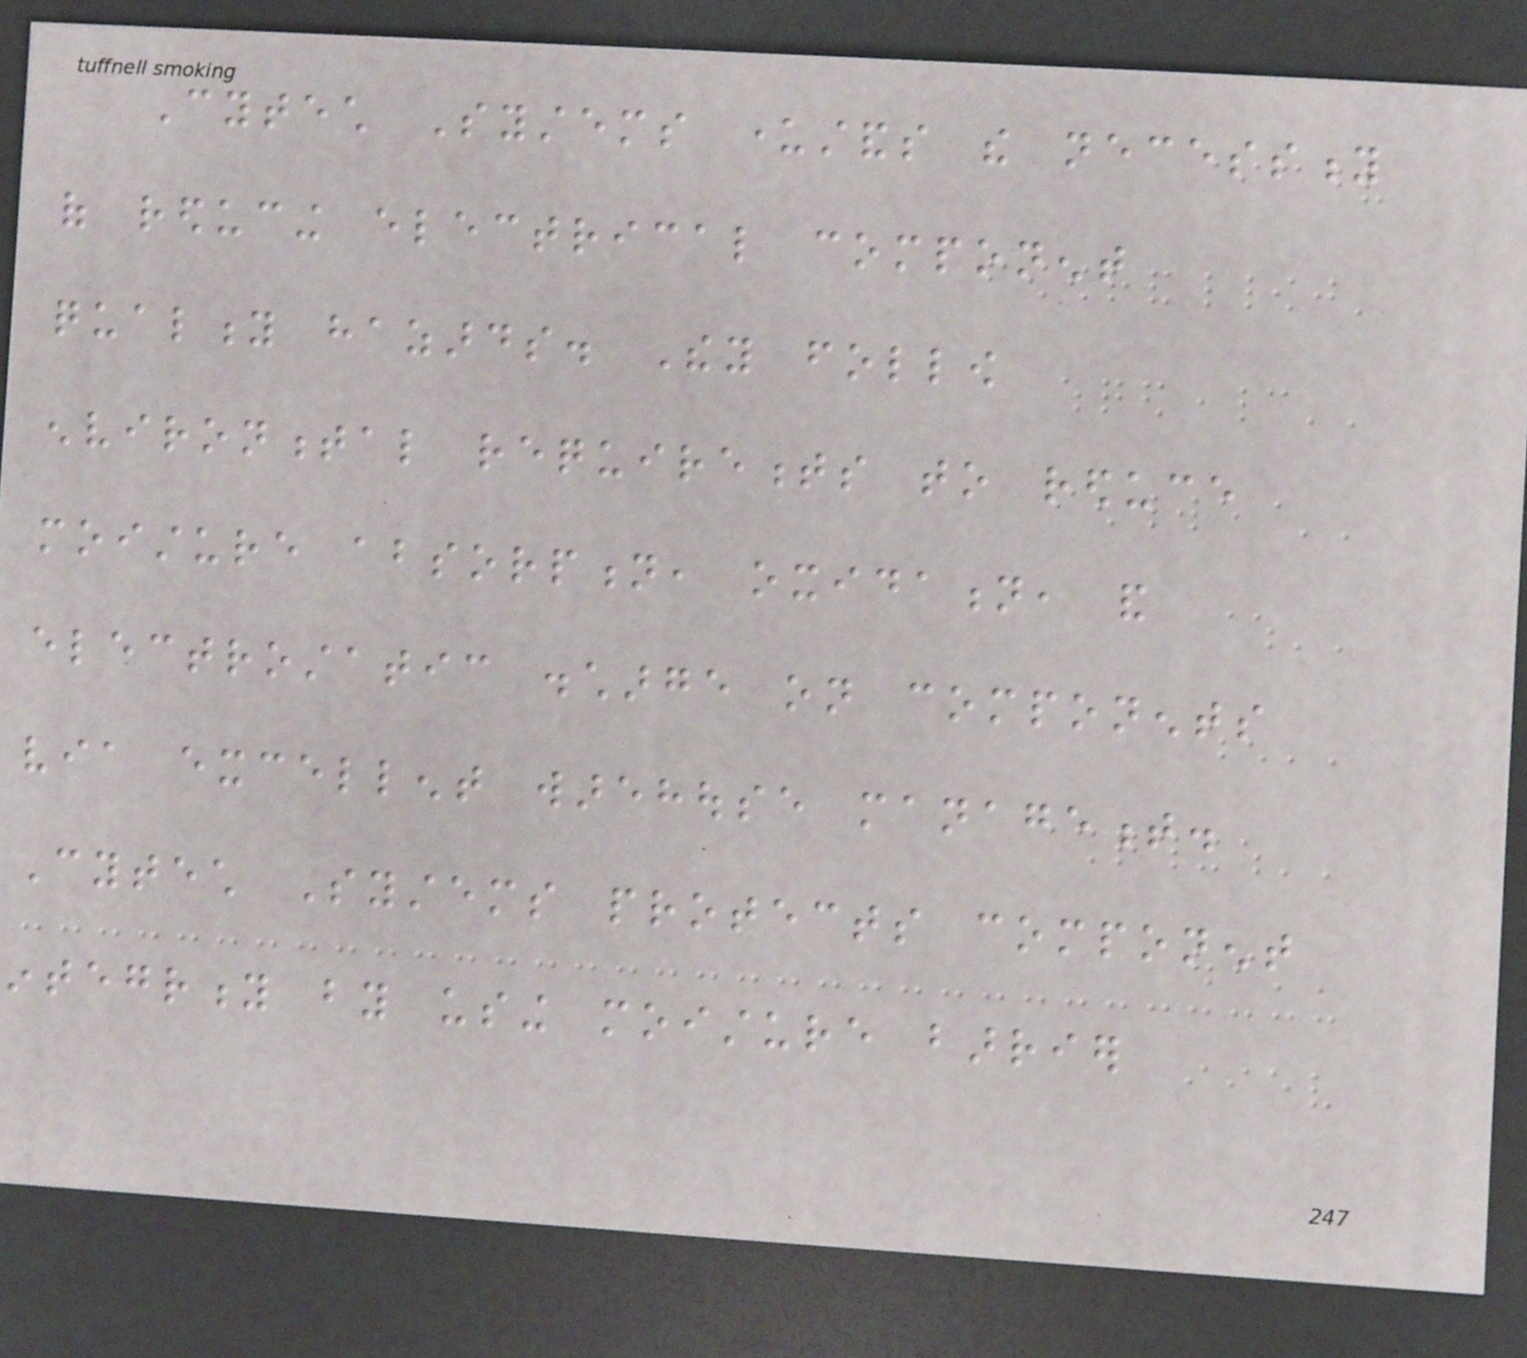Cytech Systems understands the necessity
of reducing electrical component
quality hazards. They follow
environmental requirements to reduce
moisture absorption, oxidation, and
electrostatic discharge on components
via excellent warehouse management.
Cytech Systems protects component
integrity by using moisture barrier
